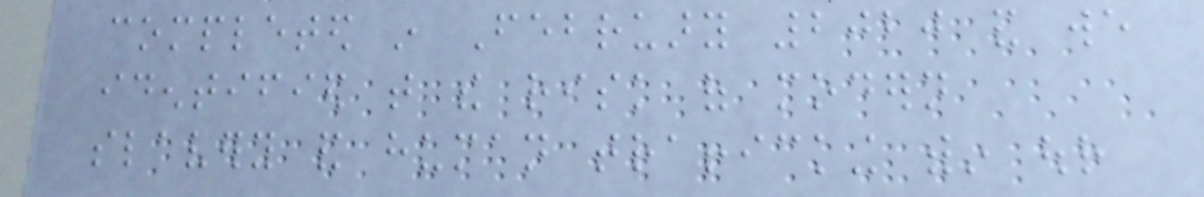completed in February 2020 and we
identified that the risk of modern
slavery and human trafficking within our
